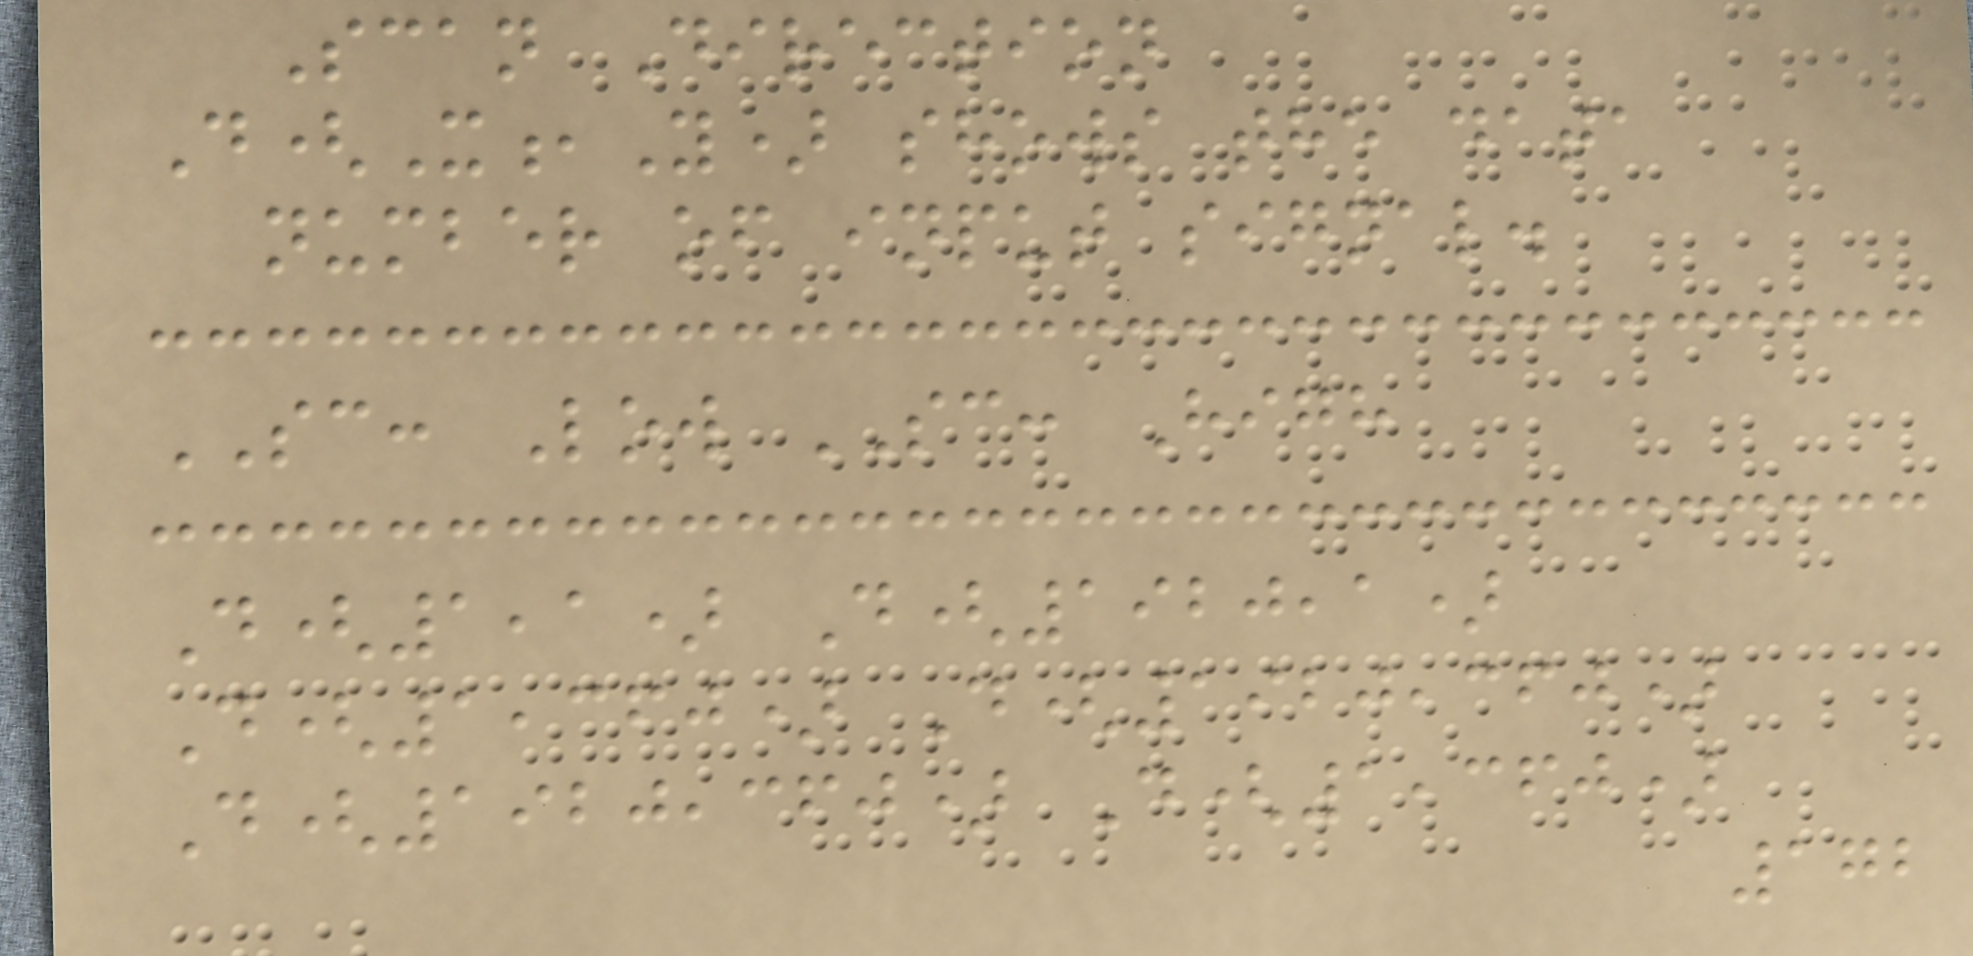Scan Direction
D(X,Y) shows the data
number of input signal.
SC: Low SC: High
D(1,1) D(1920,1)
D(1,360) D(1920,360)
D(1920,360) D(1,360)
172
